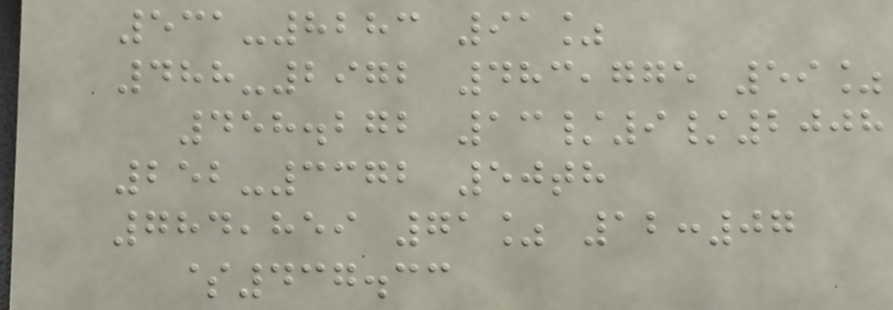531-8283 91%
488-2972 483,775 59%
458.272 13/9/2008
252-3372 50th
784,859 71% 12:07
$437.33
